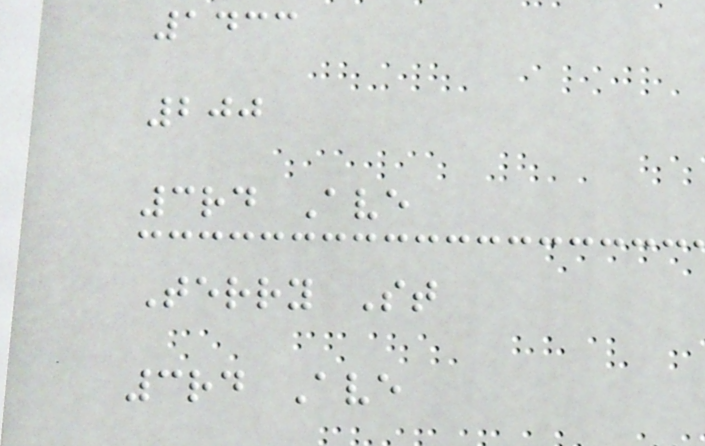1433
200
3rd Ave
Terry St
3rd Ave
